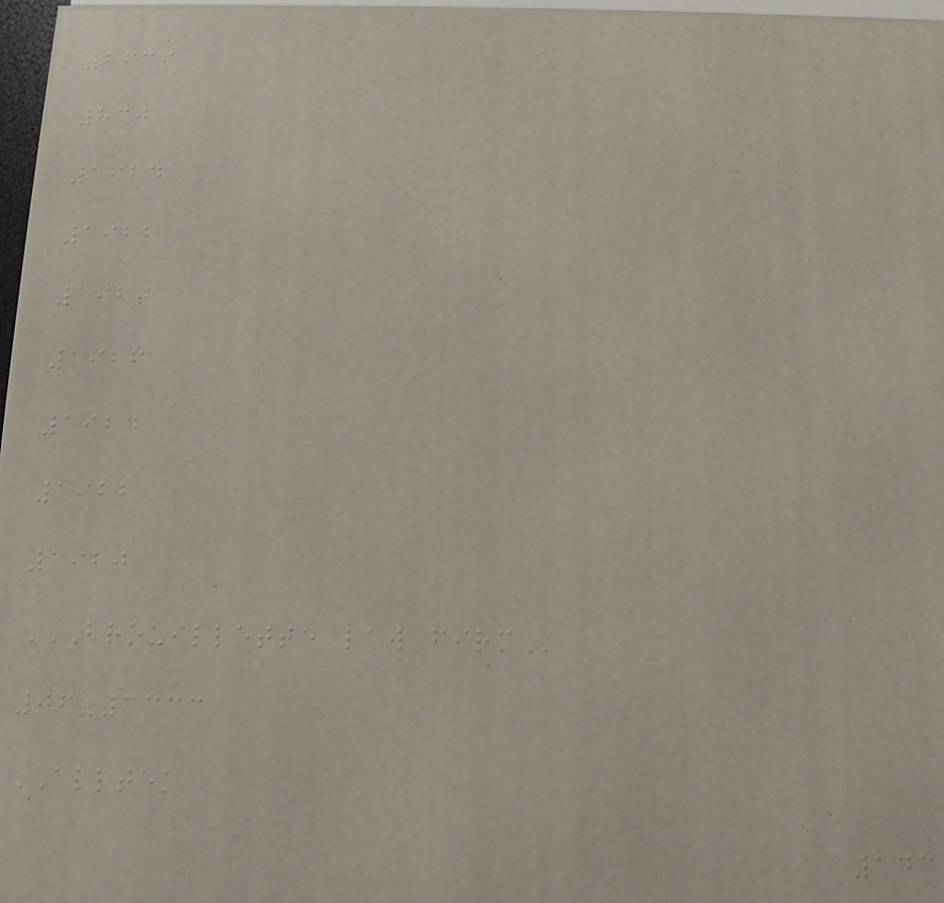2639
830
1924
1922
1920
1926
1924
1922
1920
BROUILLETTE LAW FIRM
06-3333
ALLTEK
143
